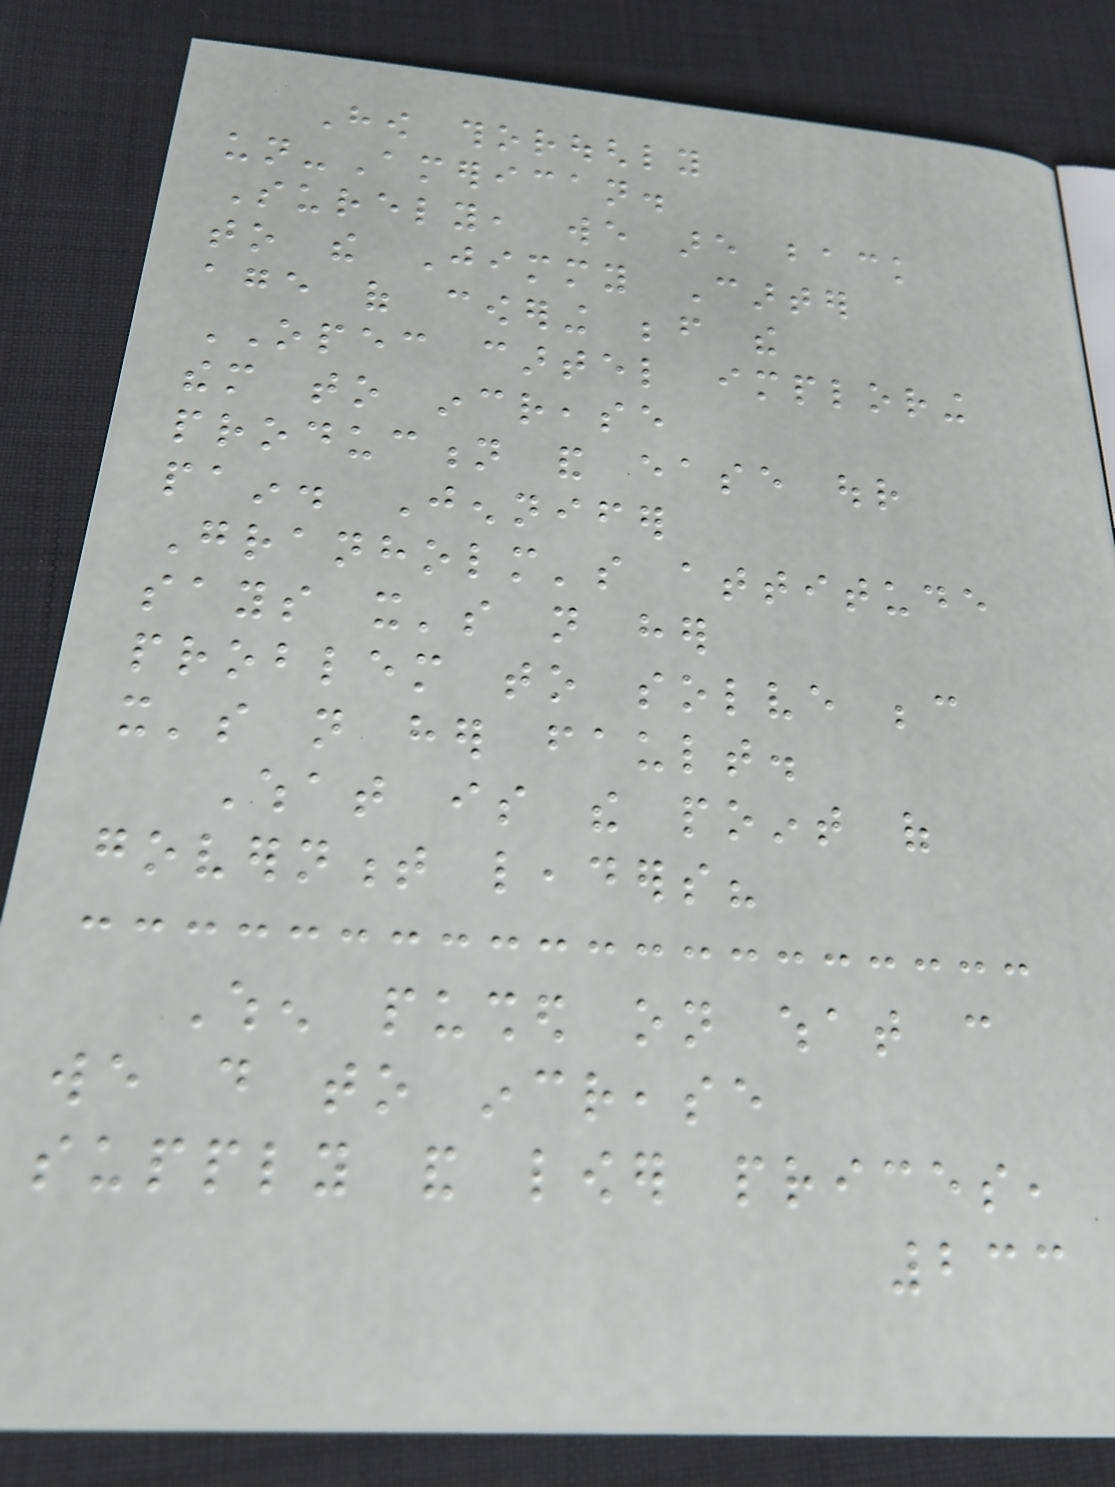How thoroughly
un-American.
Surely, we are back
to the Jimmy Carter
age of cowering before the
OPEC cartel imploring
them to increase
production and ease our
pain. Jennifer
Granholm's attitude
says it's not her
problem to solve because
it's not her fault.
What is the point of
government leaders?
When pushed on what can
we do to increase
supply and lower prices,
233
